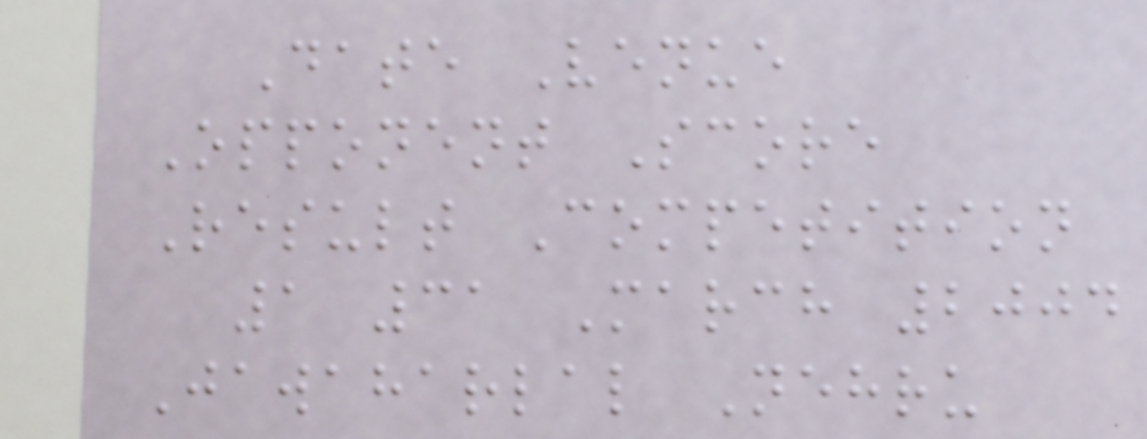Date Venue
Opponent Score
Result Competition
1 31 March 2004
Jawaharlal Nehru
